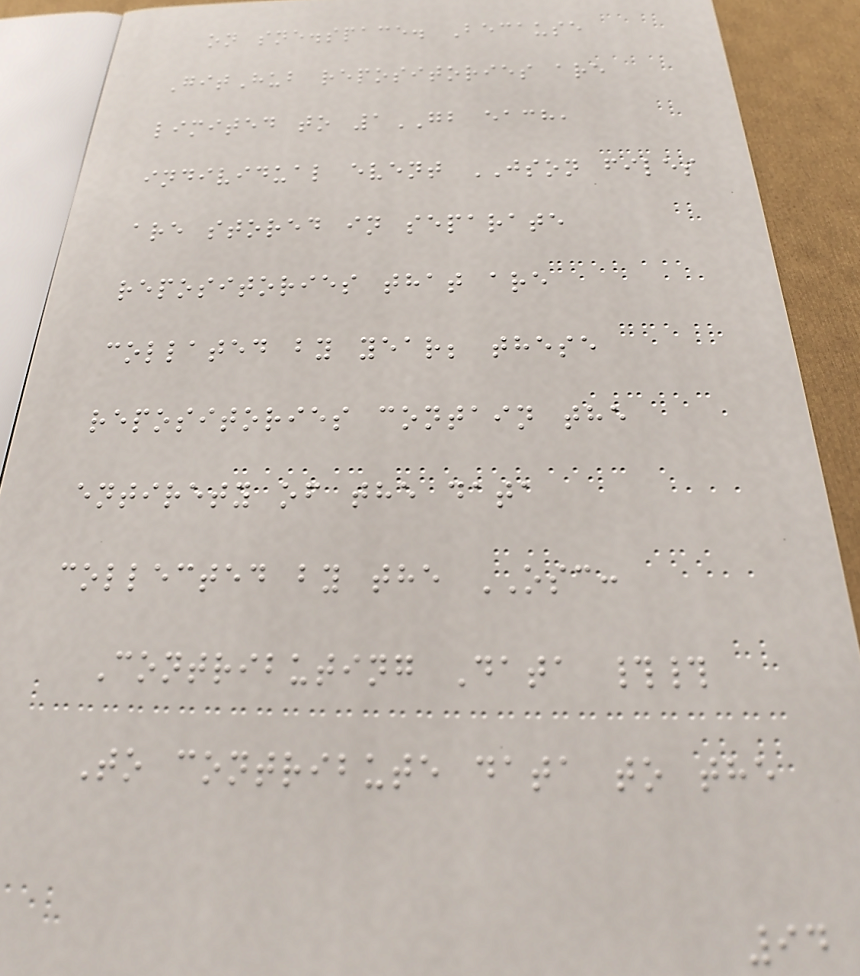on sne.space. Because
GitHub repositories are
limited to 1GB each,
individual event JSON files
are stored in separate
repositories that are
collated by year; these
repositories contain the
entirety of the data
collected by the OSC:
Contributing Data ##
To contribute data to the
94
